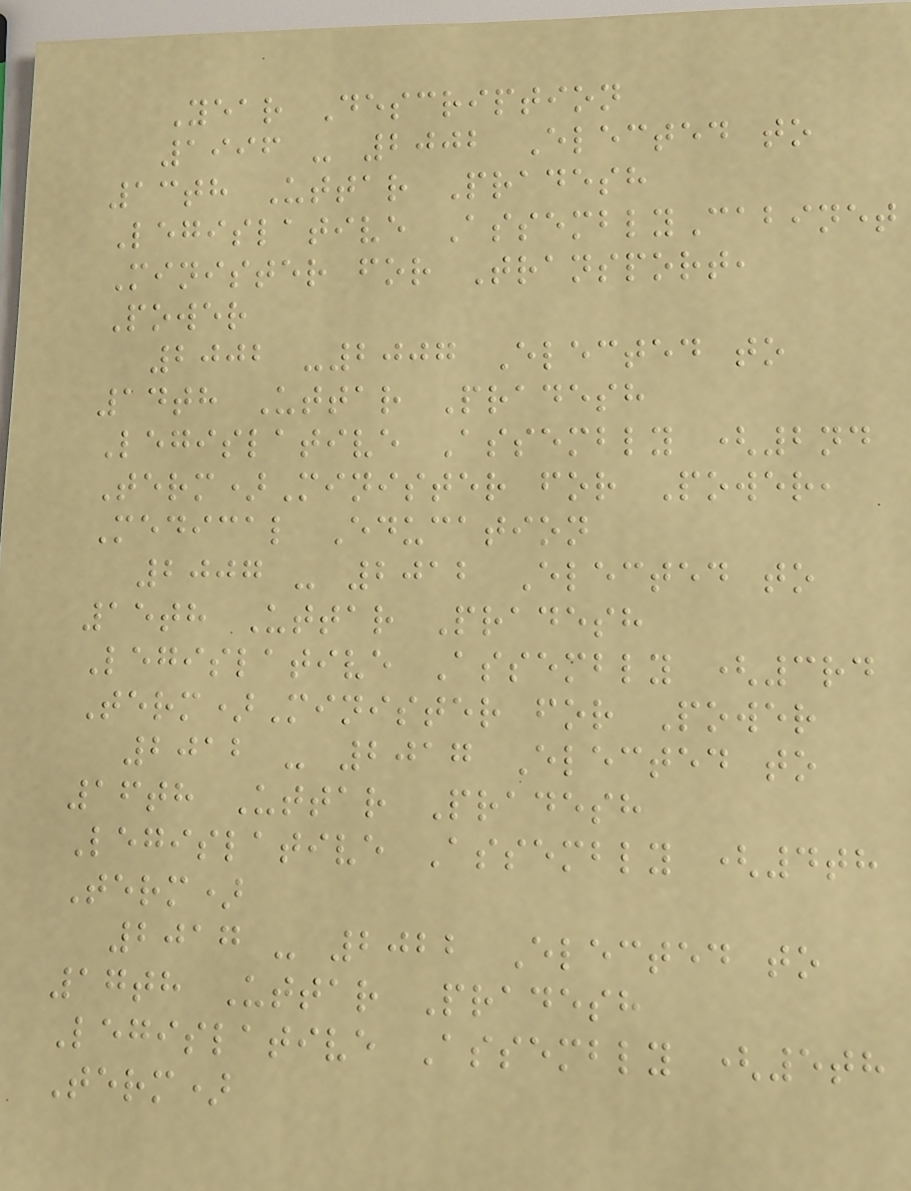Year Description
1996 - 2002 Elected to
13th Uttar Pradesh
Legislative AssemblyCabinet
Minister for Transport,
Power
2002 -2007 Elected to
14th Uttar Pradesh
Legislative Assembly (2nd
Term)Minister for Power,
Medical Education
2007 - 2012 Elected to
15th Uttar Pradesh
Legislative Assembly (3rd
Term)Minister for Power
2012 - 2017 Elected to
16th Uttar Pradesh
Legislative Assembly (4th
Term)
2017 - 2022 Elected to
17th Uttar Pradesh
Legislative Assembly (5th
Term)
